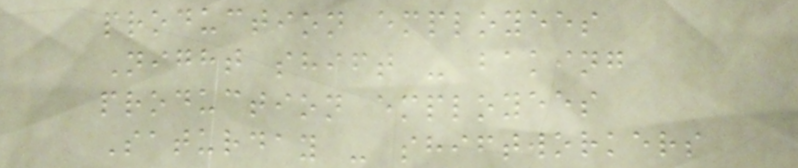production employees
Night shift - baking
production employees
Saturday - shiftworkers
